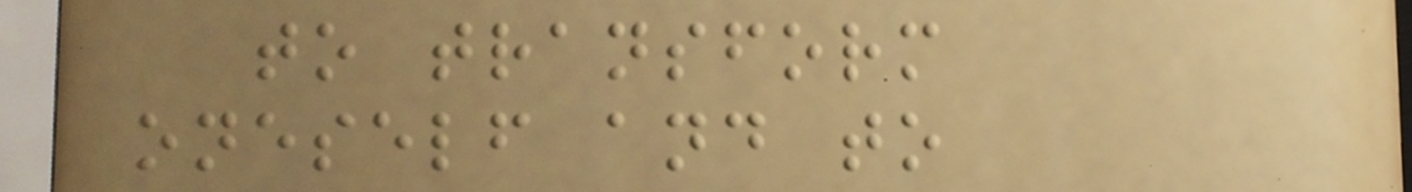to transform
oneself and to
